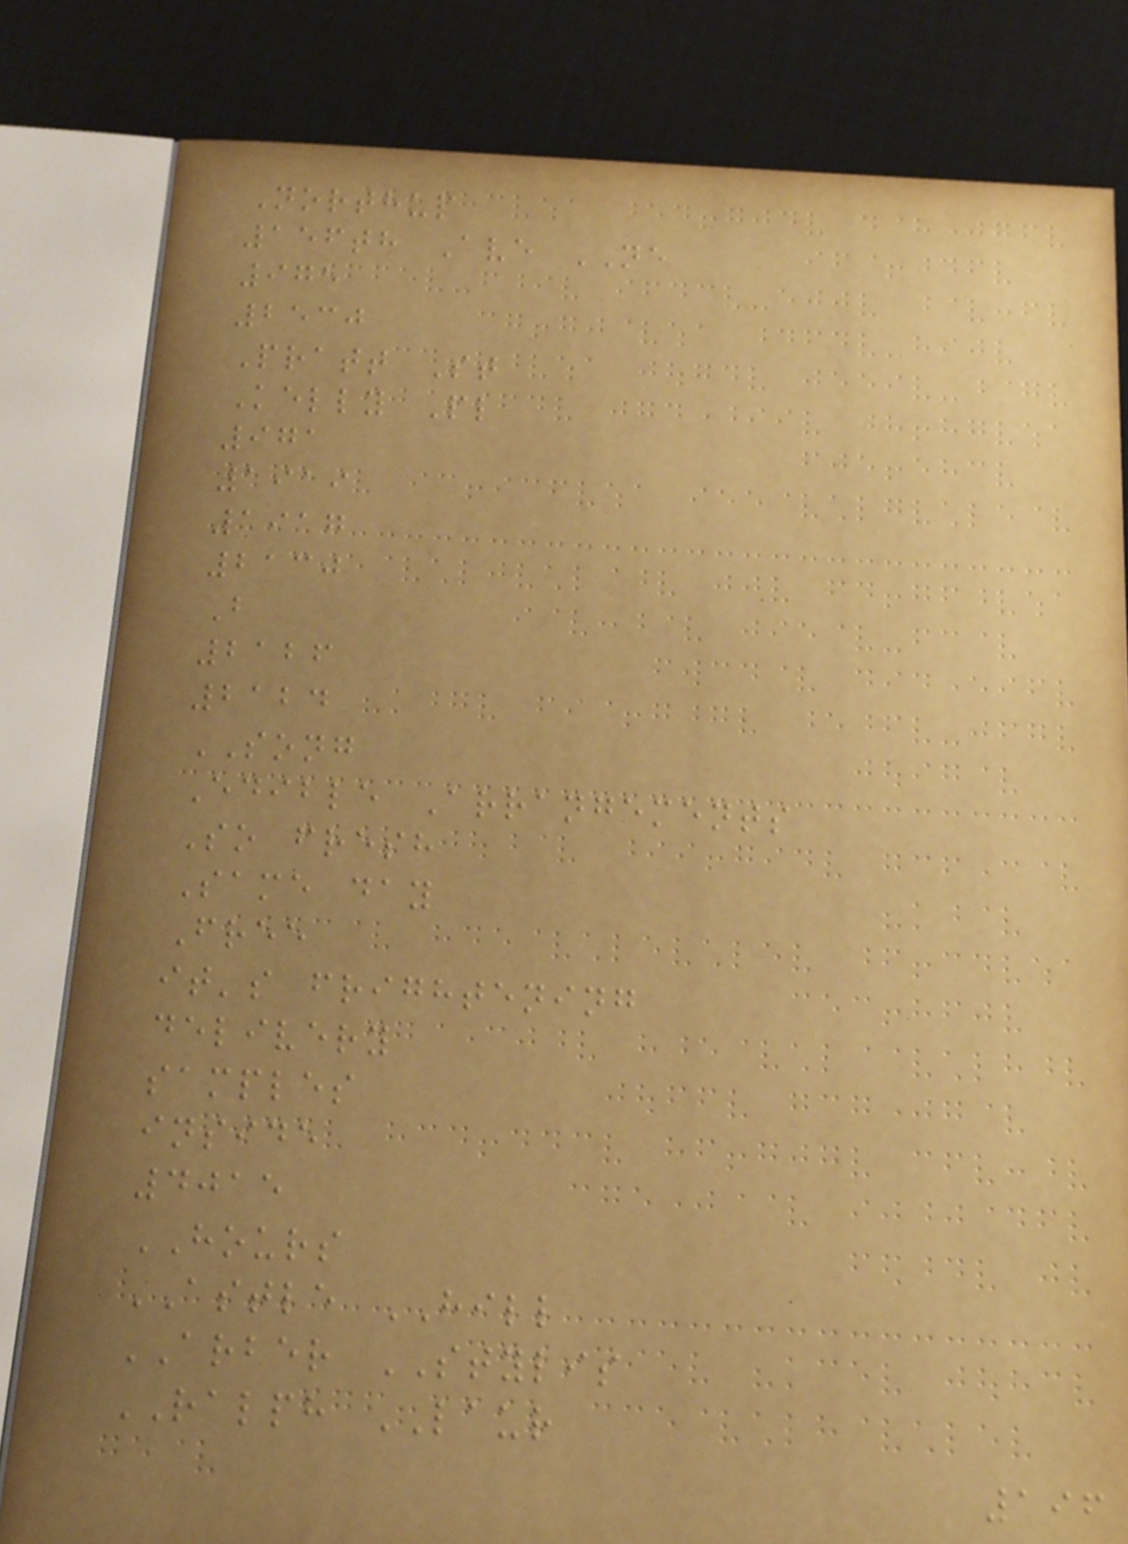Northup
156th Ave NE
975
2530
Pratt St
Kelly Pl
971
1919
1917
2130
B
2126
2124
SONG
Edible Arrangements
So fresh
Same day
Free
it's frightening
delivery
samples
inside
4015
HOURS
ASTLE HILL
ARBER STYLIS
RALPH LAUR
196
